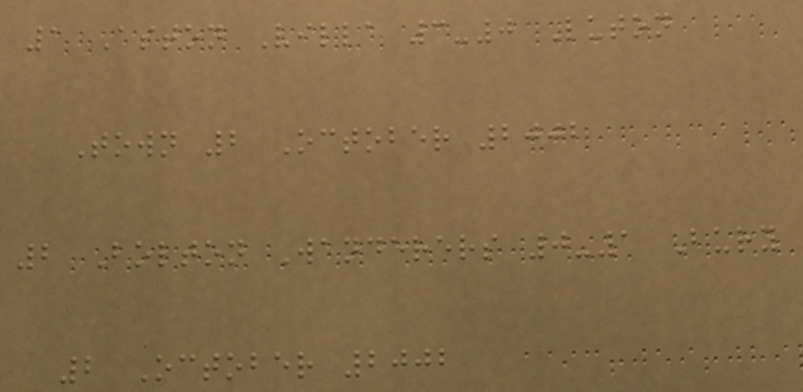1 Aston Villa 3-0 Luton
Town 2 October 2002
2 Bolton Wanderers 0-1 Bury
2 October 2002
